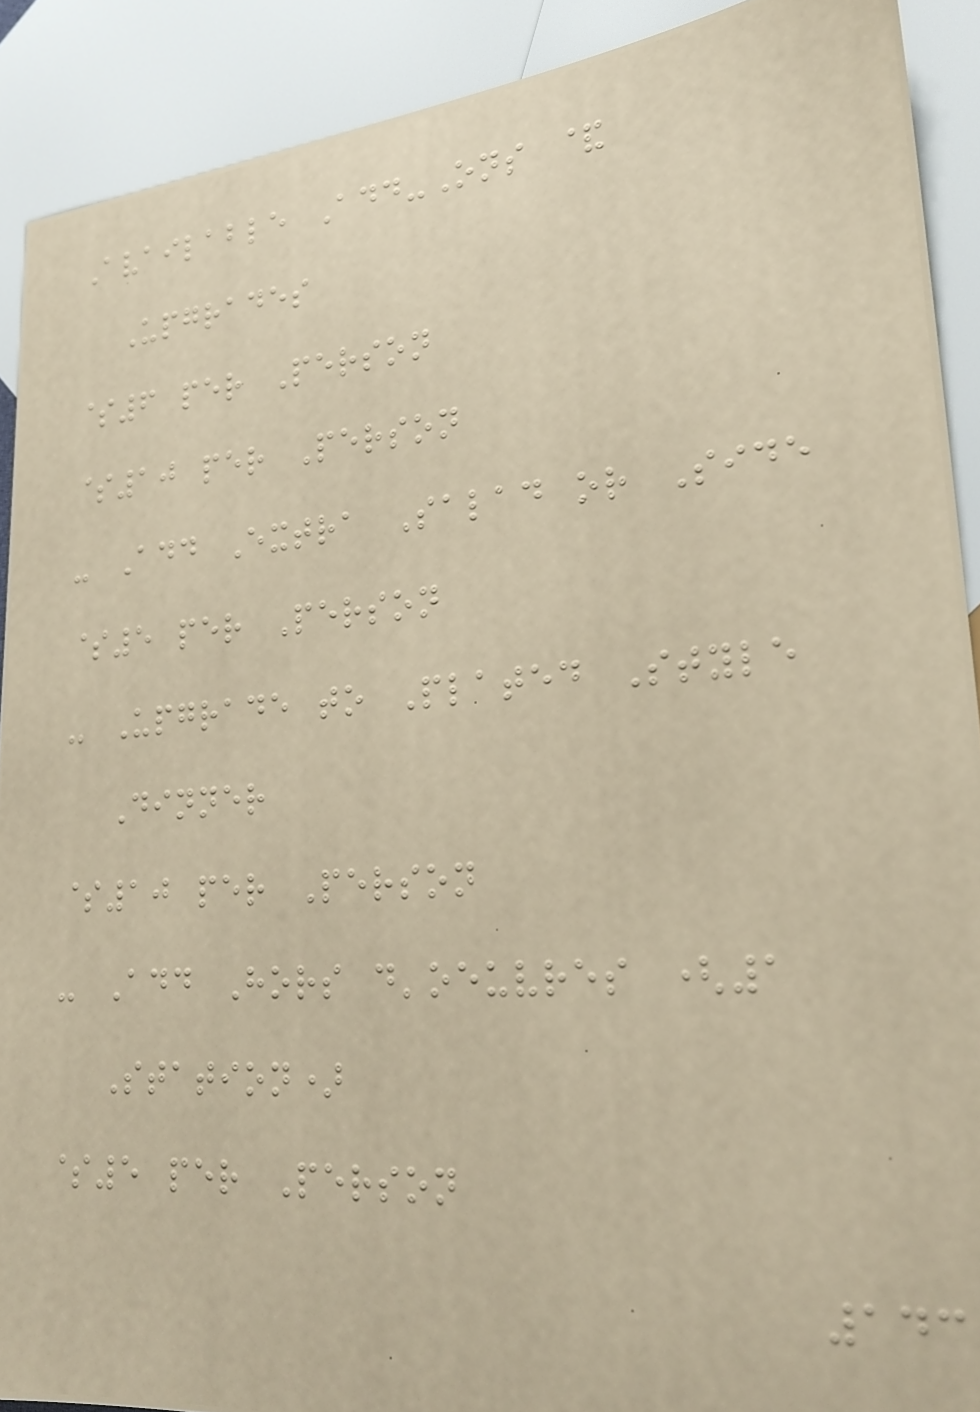Available Add-Ons &
Upgrades
$6 per Person
$10 per Person
- Add Extra Salad or Side
$5 per Person
- Upgrade to Plated Style
Dinner
$10 per Person
- Add Hors d'oeuvres (1
Station)
$5 per Person
143
